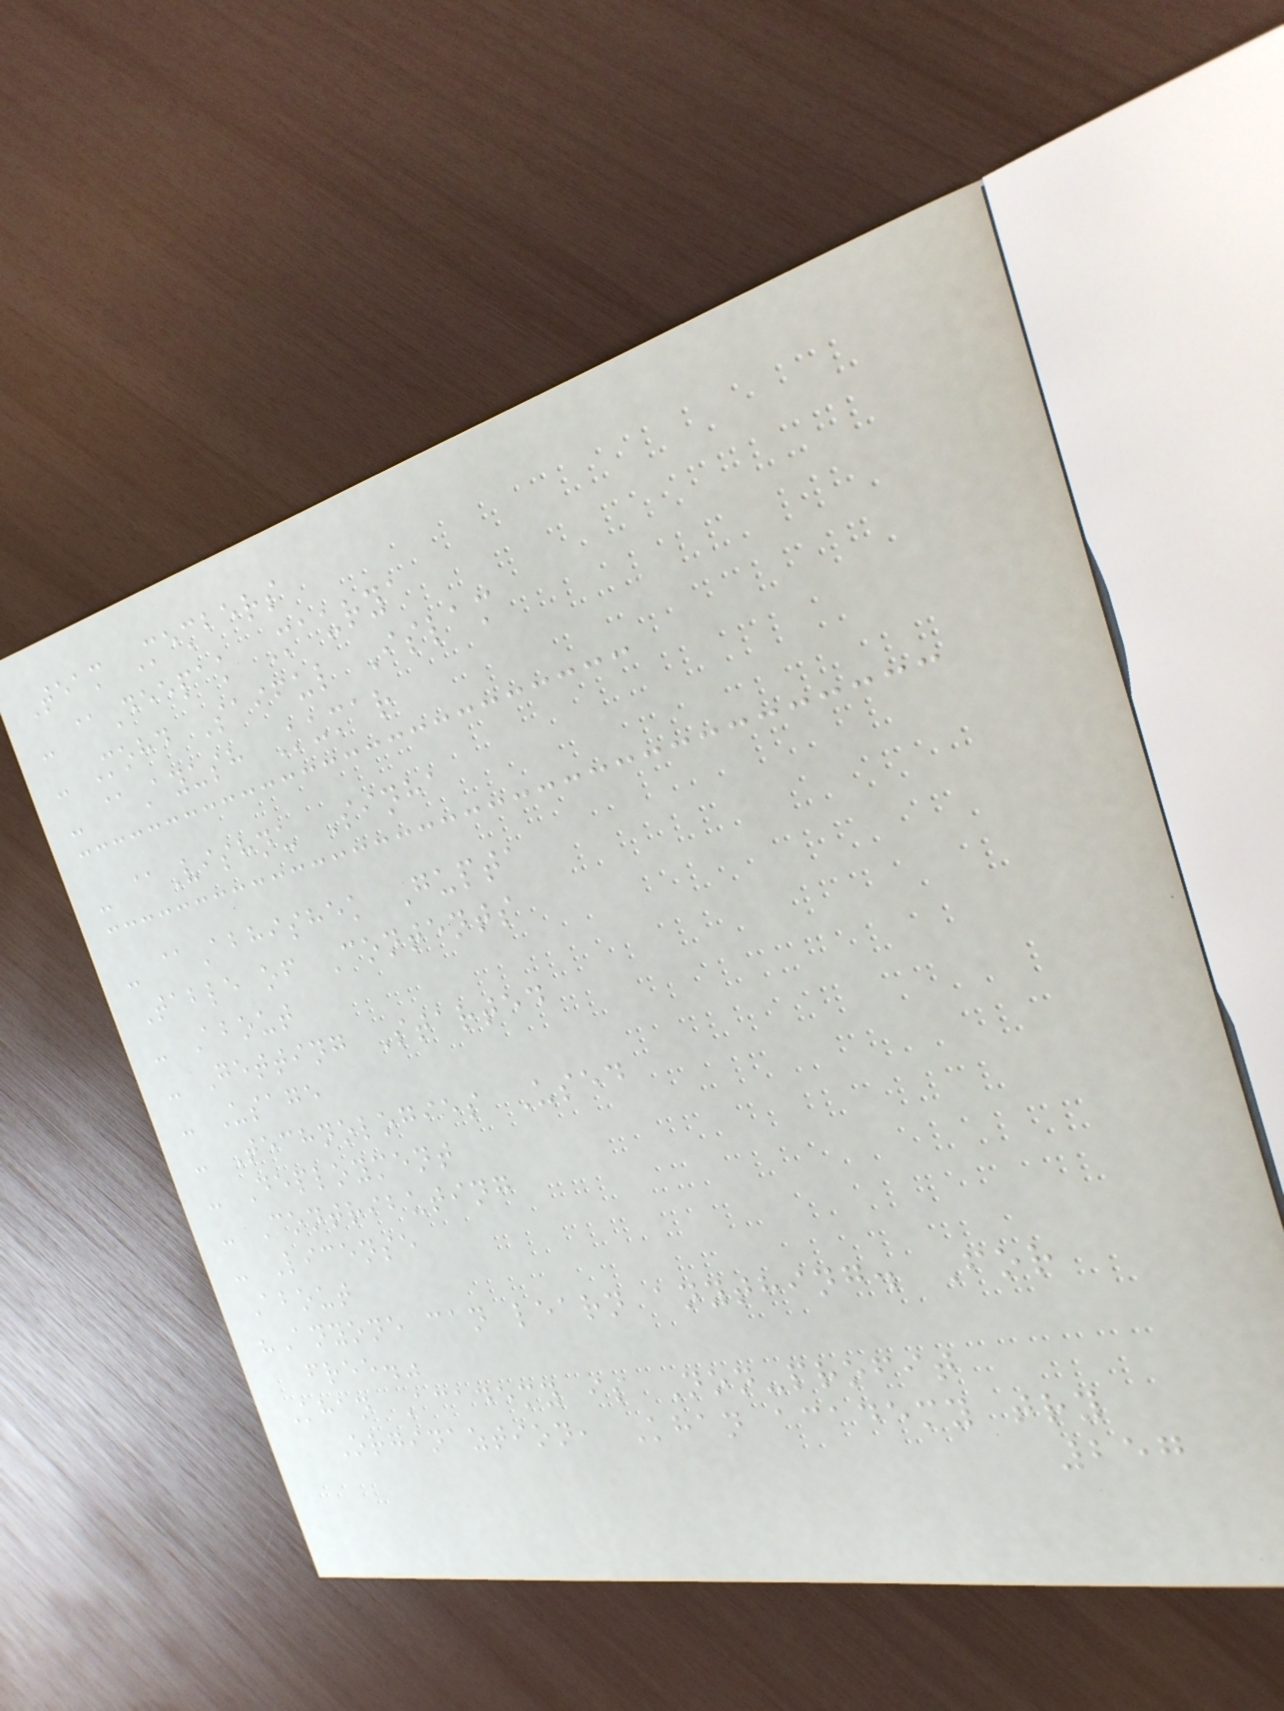Team Members
- @Deepak Maurya
- Mohd Saiful Islam
- @Ayush Kumar
- @Vishnu Sinha
- @Abhishek Gupta
Table of Contents
- About
- Getting Started
- Usage
- Technologies Used
- Deployment
- Contributing
- License
About
"Anyone can learn anything. For
free."
Khan Academy is Non-profit
Orginaztion, Khan academy try
257
